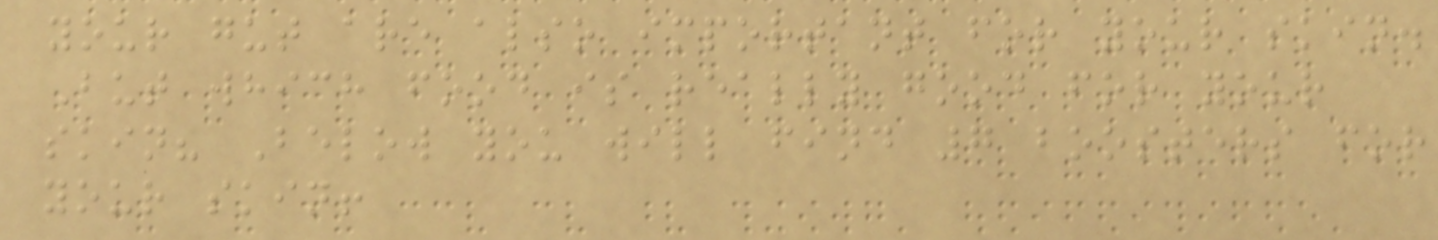your gut are also important for your skin.
But which food is really good for your
skin? Below you will find 7 boosters for
your skin!
